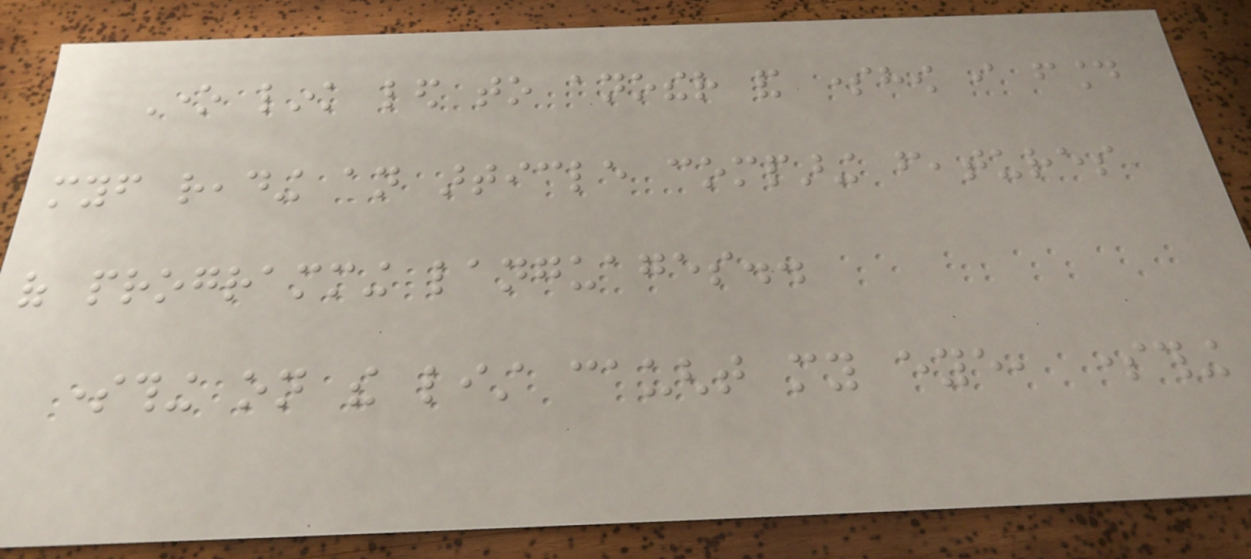One link led to another and somehow i found
myself reading an article comparing features
of programming languages..
something on the list caught my eye, something
